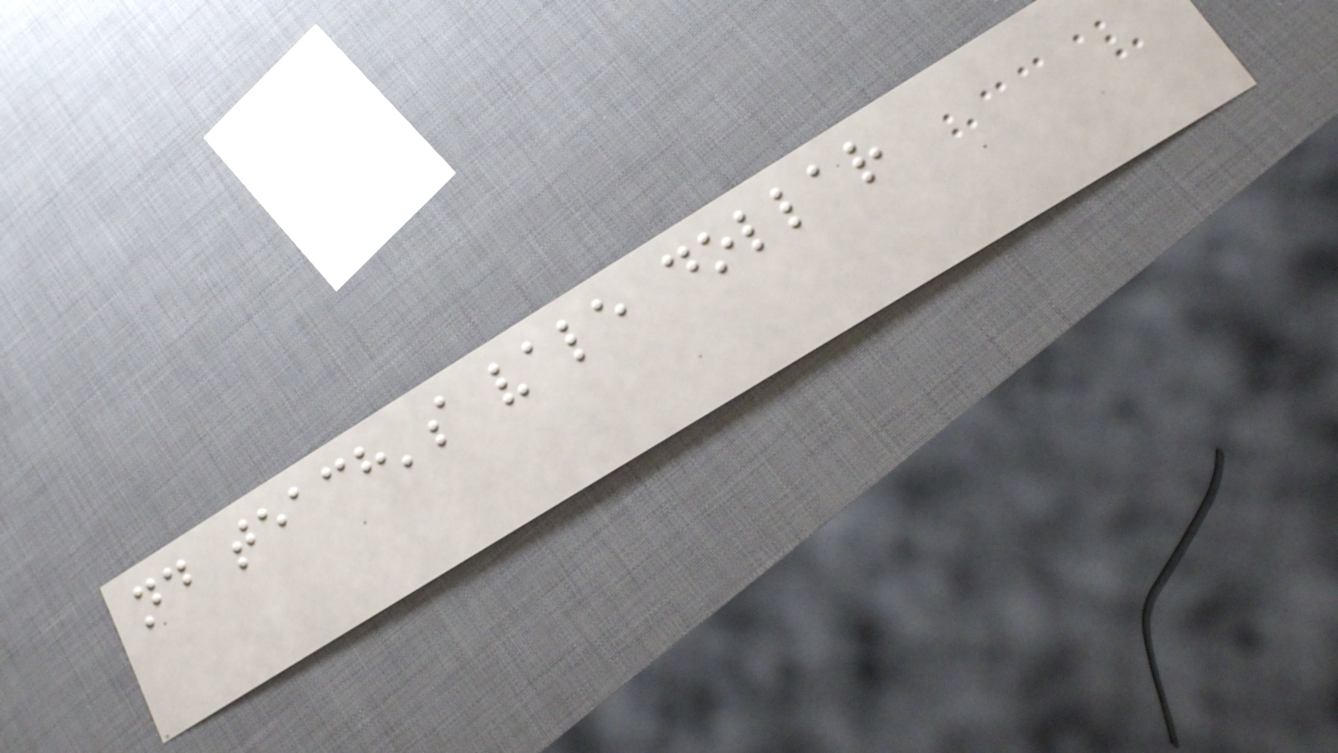nd teach's vale dollar
